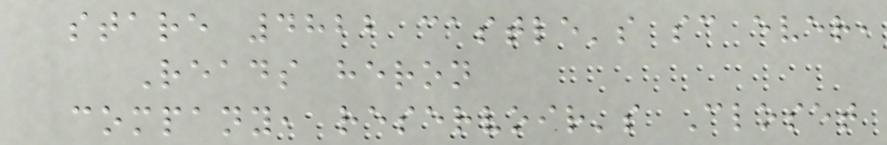stare 4822 castle's sc ever,
Reads heron
company, reservoir's Closet
